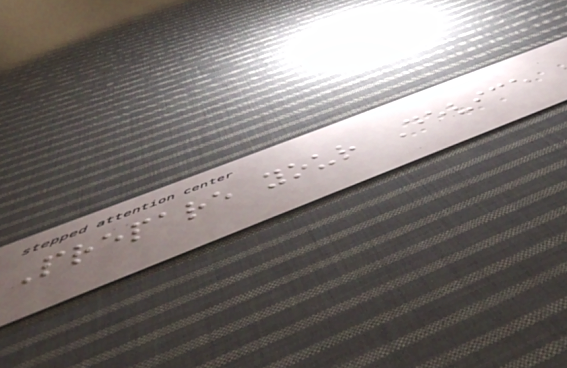Prepare your Device
